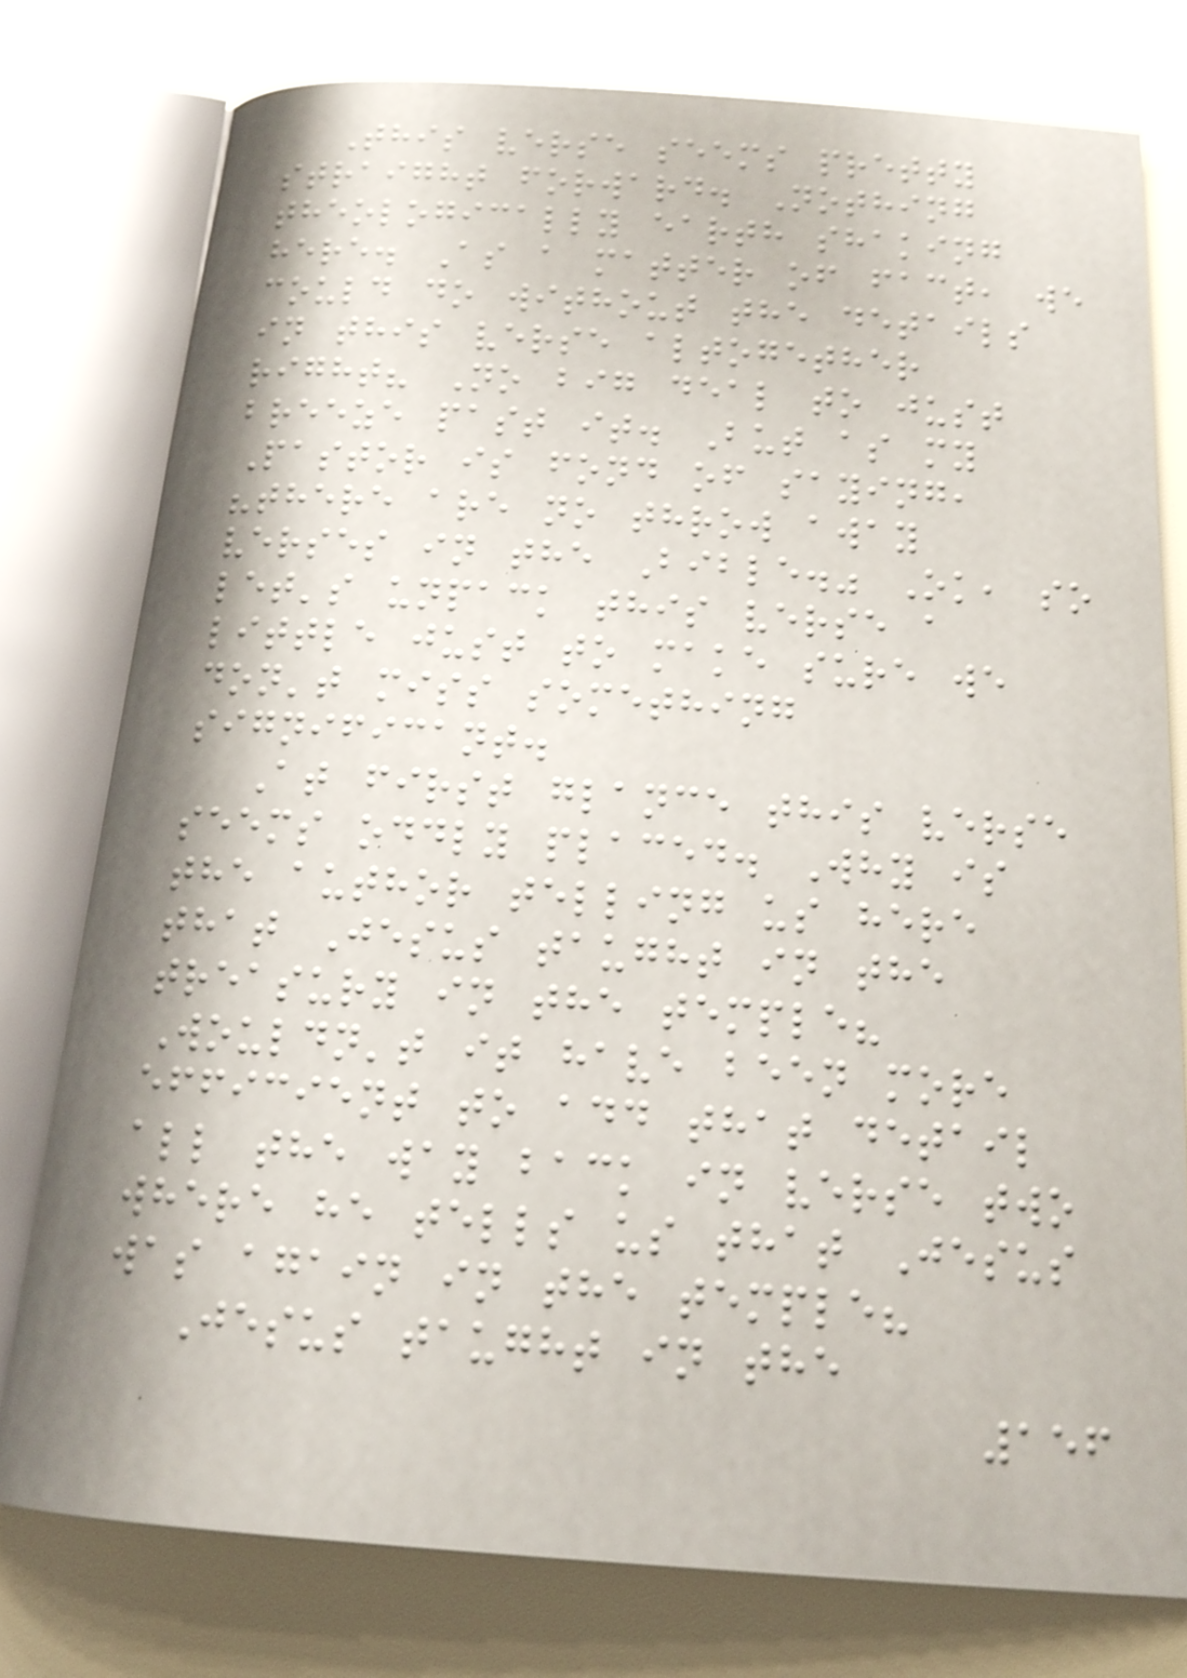This verse seems pretty
straight forward. Nothing
theologically earth shaking
here. As a matter of fact, we
could do without the details
in this verse altogether
right? No big deal to just
breeze past it. But as my
Pastor is fond of saying,
"there are no throw away
verses in the Bible." Ok, so
let's unpack this verse a
little just to make sure we
don't miss something
significant.
At first glance this verse
seems oddly placed. Why is
the author telling us here
that Jesus taught in the
treasury in the temple?
Wouldn't it have been more
efficient to add that detail
all the way back in verse two
where he tells us that Jesus
was again in the temple?
Jesus taught in the
156
